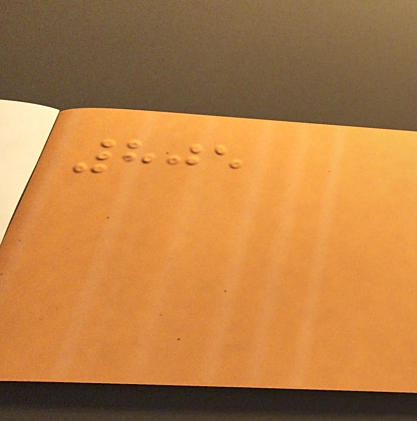805
